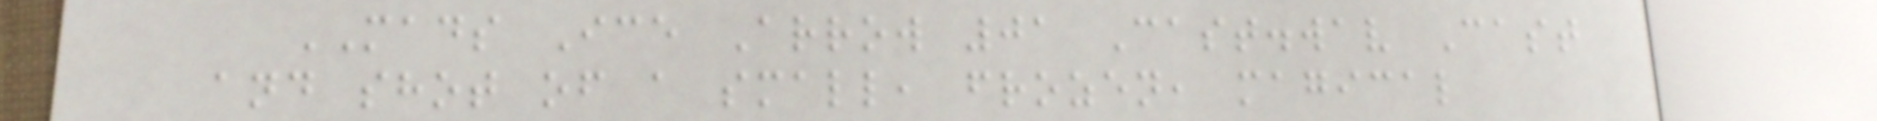MADS Ice Arrow 01 Cast.wav Cast
and shot of a small, frozen, magical
